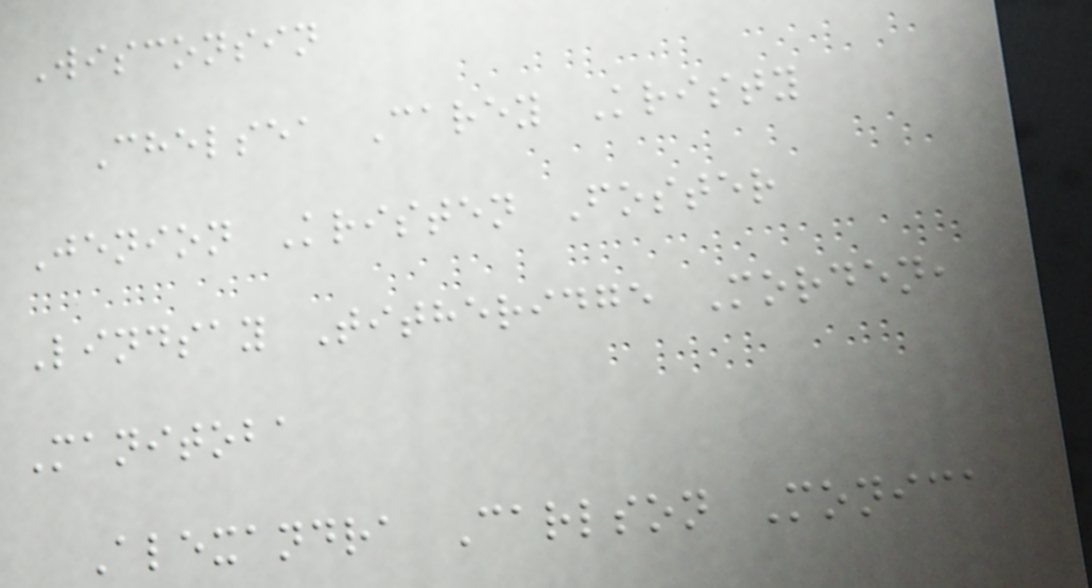Wisconsin
Chelsea Carey Kristy
Jenion Kristen Foster
Lindsay Titheridge Morden,
Manitoba
Alexandra Carlson Monica
